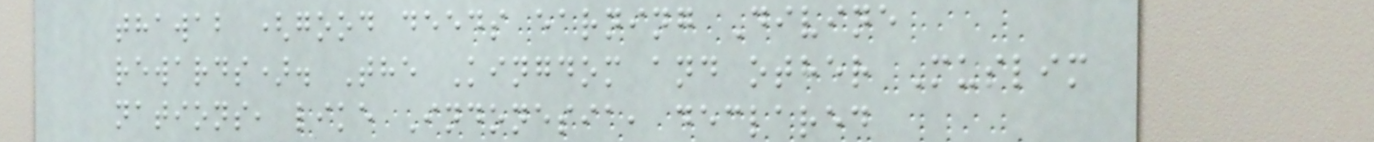thawab (good deeds earning Divine
rewards). The Kingdom and other Muslim
nations, like Indonesia, declared
